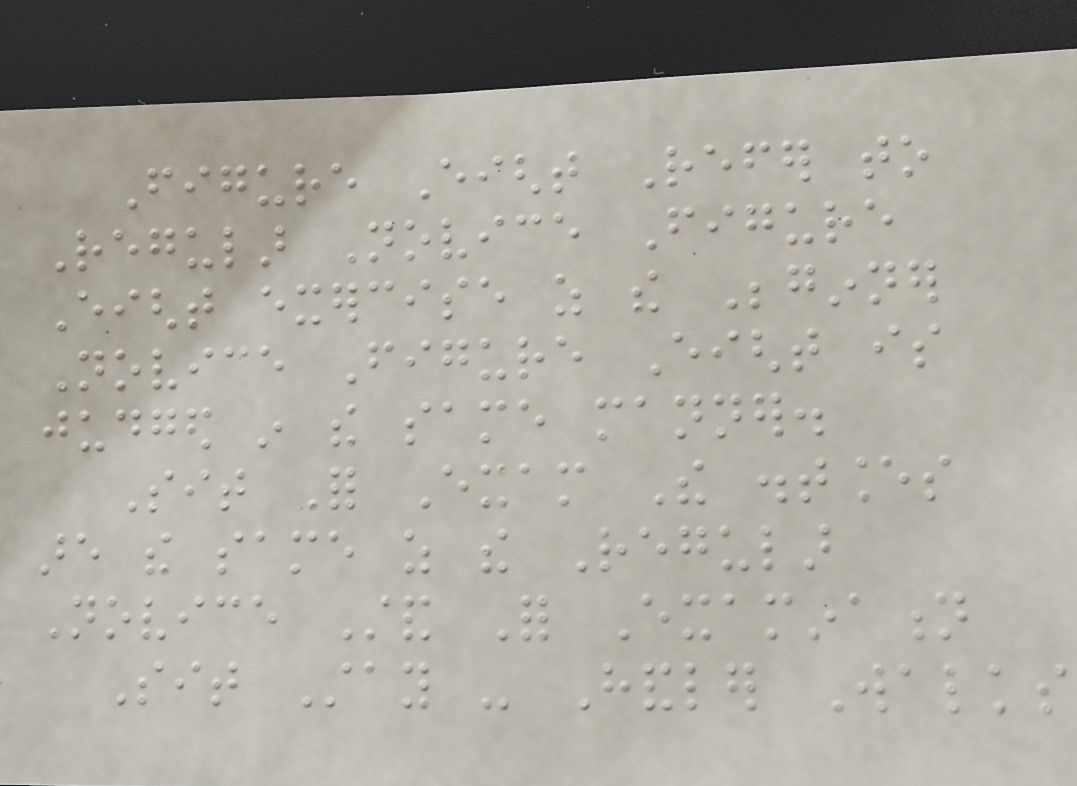Figure Eight Refer to
Regular Novice Figure
Eight exercise as the Beginner
Novice Figure Eight is
judged in the same manner.
Sit For Exam The distances
are the same as the Regular
Novice Stand For Examination
Sit Stay - Handler Walks
